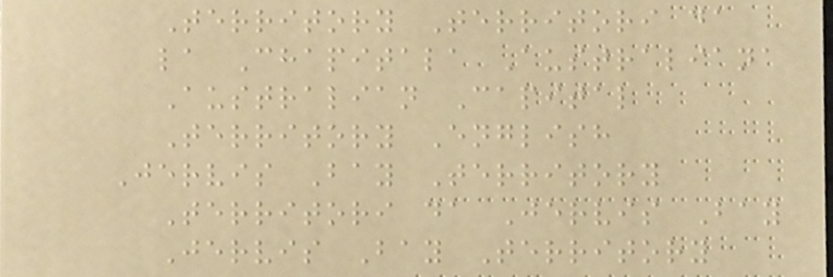Territory Territori da
la Chapitala Australiana
Australian Capital
Territory English
Jervis Bay Territory
Territori da Jervis Bay
Jervis Bay Territory
